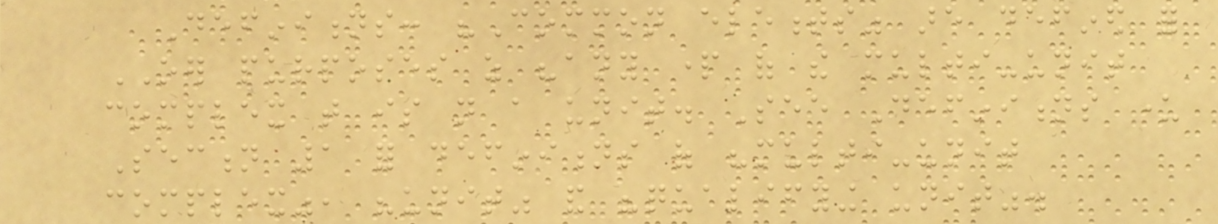Definitions: "Common elements" are defined for
OER purposes as "any part of the multi-unit
complex that is not a unit. See Definitions under
Section 1 for definitions of "multi-unit
complex", "unit" and "qualifying unit".
